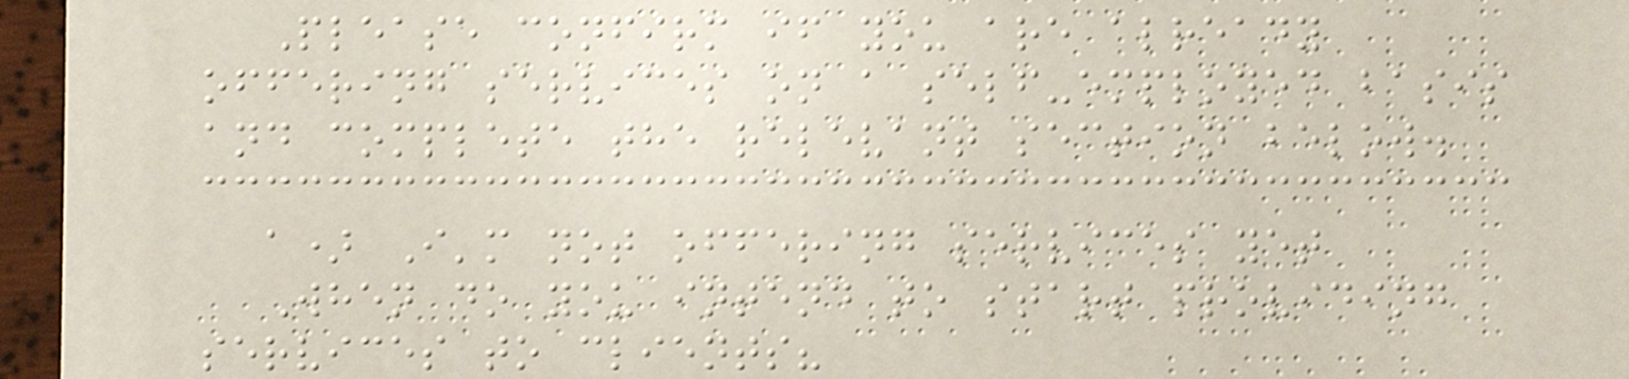Please confirm if you are already
offering services on a self-employed basis
and complete the relevant section below.
a) I'm not offering services yet
When do you intend to start providing
services to clients?
